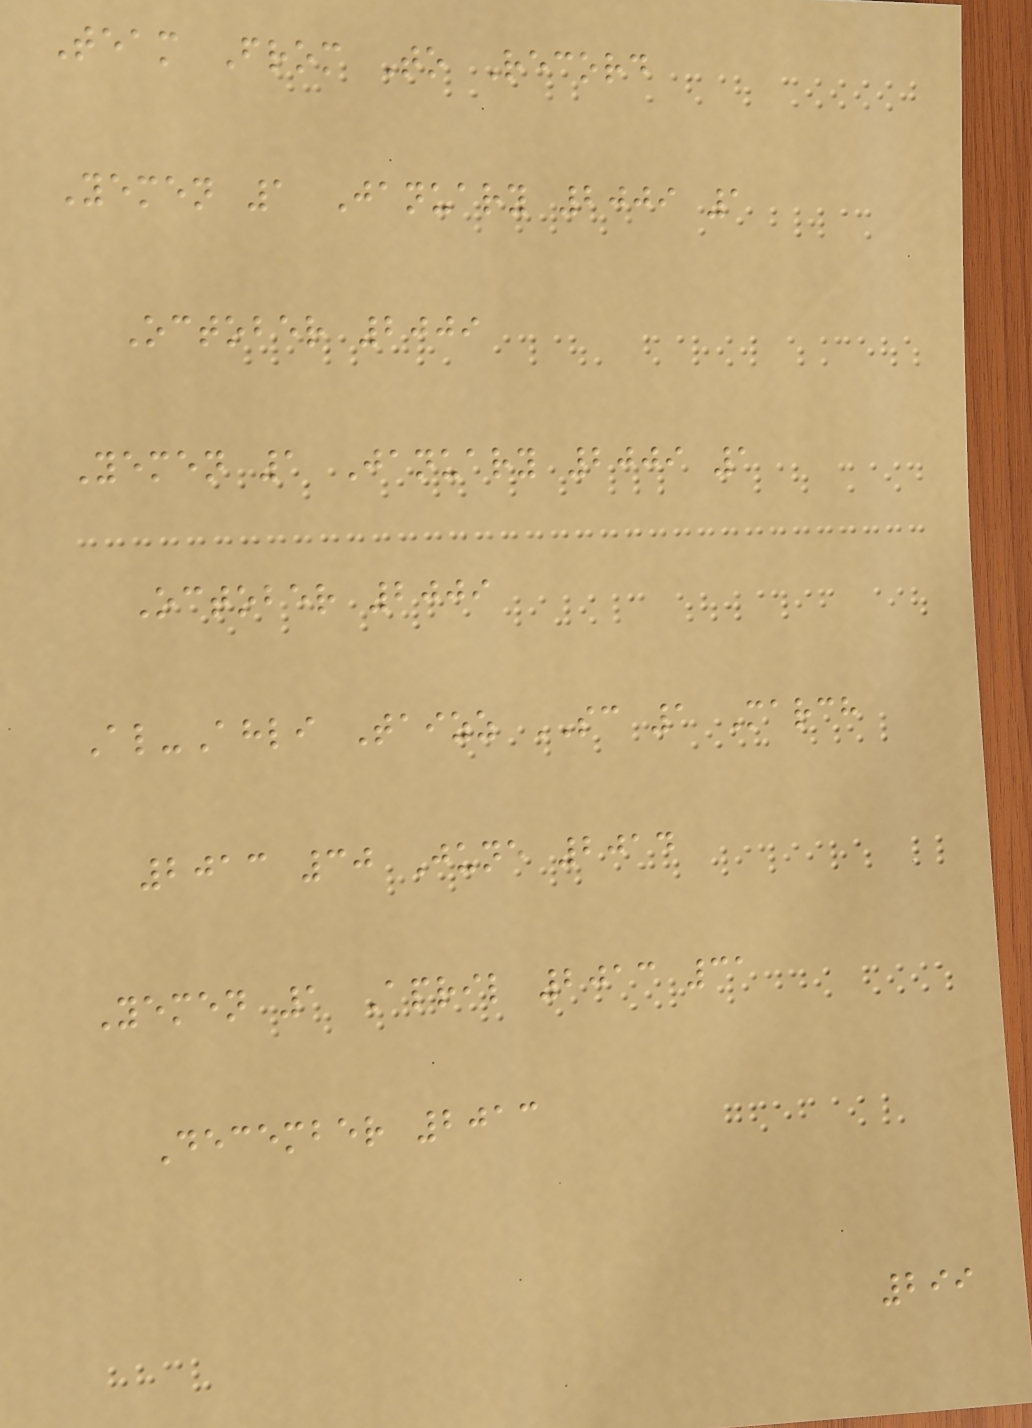Team From To Record
Yemen 1 January 2009 1
October 2009
Yemen 1 January 2009 1
October 2009
Al-Ahli Taizz SC 1 March
2013 30 June 2014
Yemen 1 April 2013 31
December 2013
299
